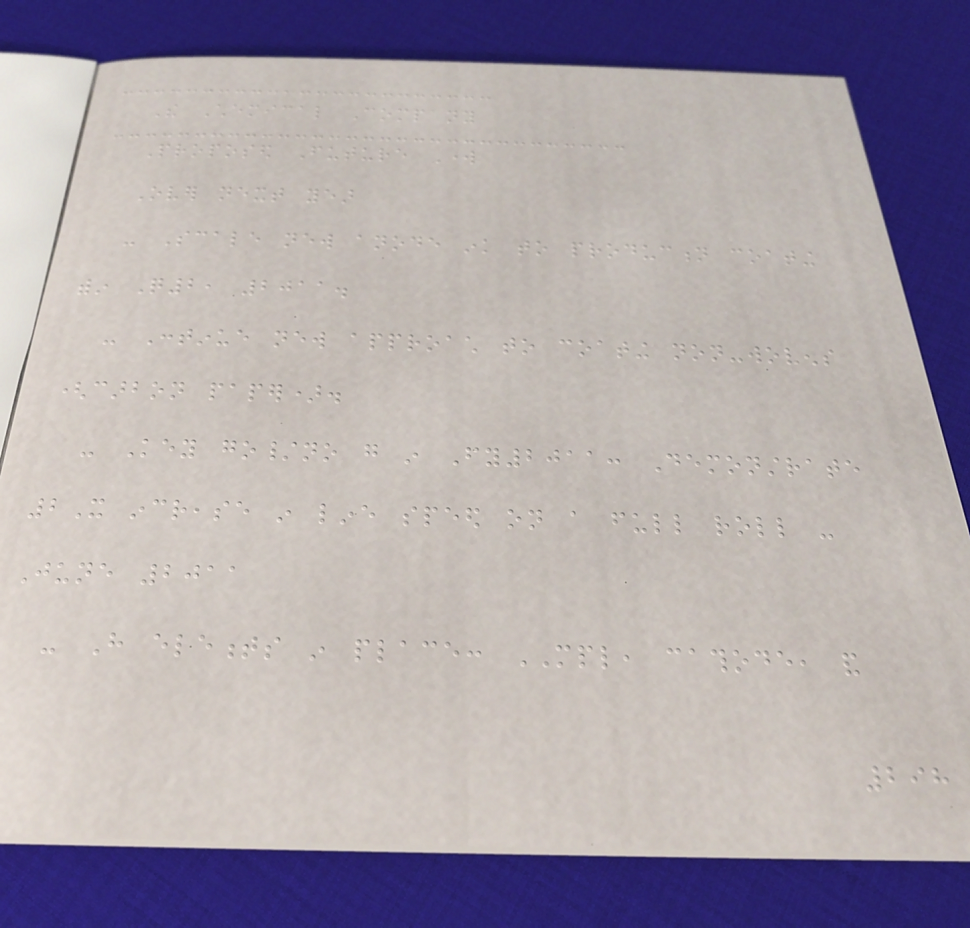The Chemical Company
Proposed Future Work
Over next year
- Scale new anode ink to production coating
within Q2, 2011.
- Continue new approach to coating non-wovens
(carbon paper).
- Key go/no go in Fy2011: Demonstrate
2X increase in line speed on a full roll -
June 2011
- Have elements in place: MPL, cathode, and
298
